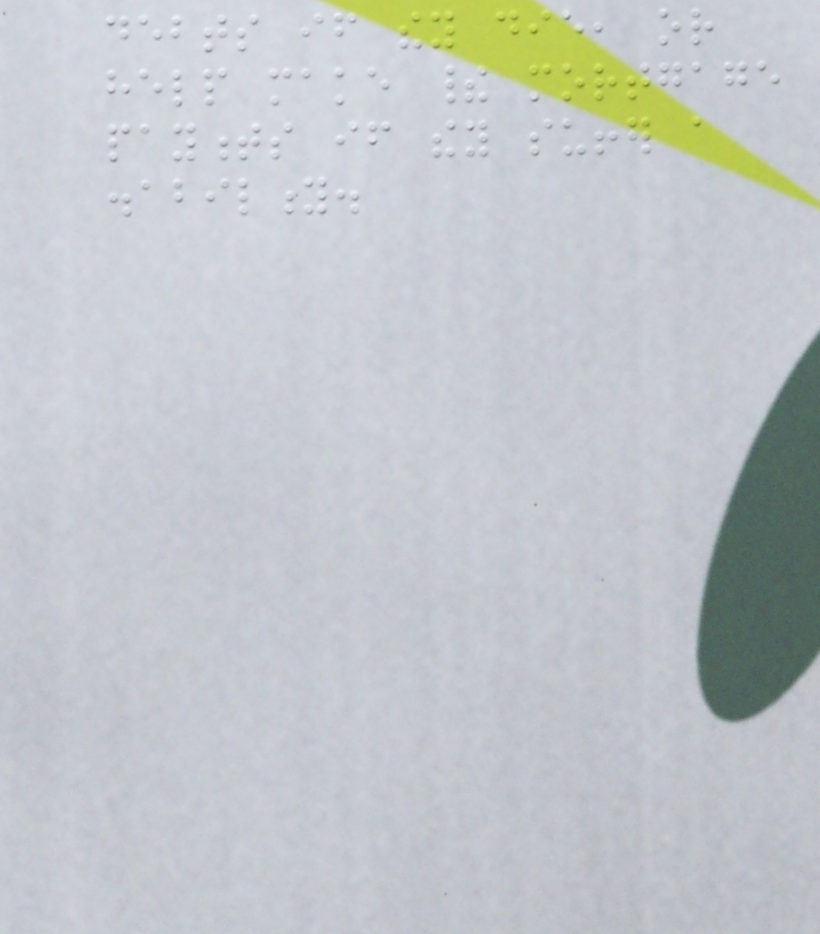debts if they die, or
help make their mortgage
payments if they suffer a
disability.
